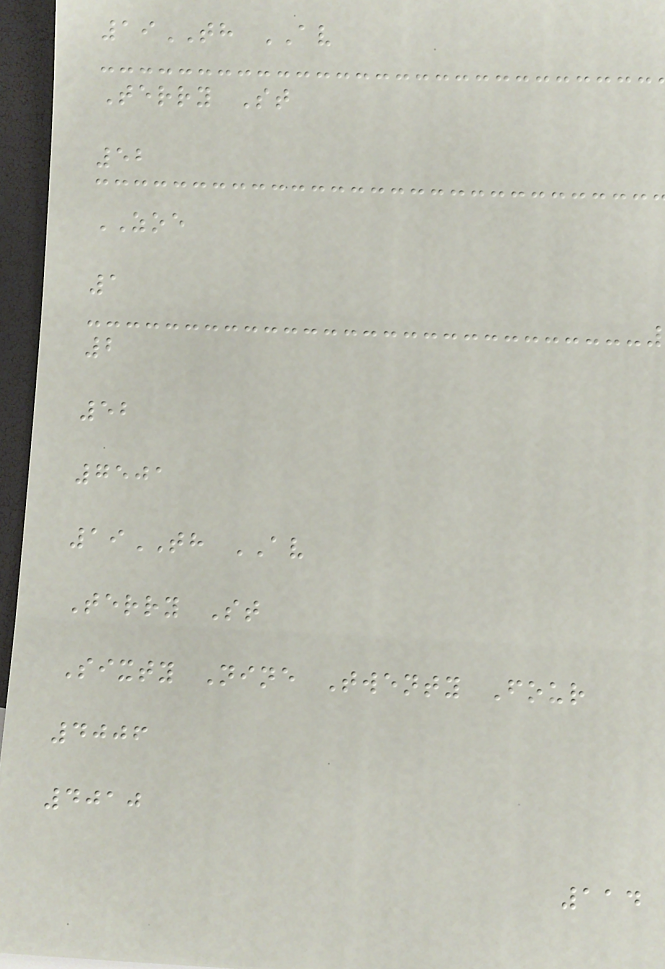19TH AV
Terry St
52
ZOE
1
2
52
7501
19TH AV
Terry St
Sixty Nine Twenty Four
4006
4010
114
